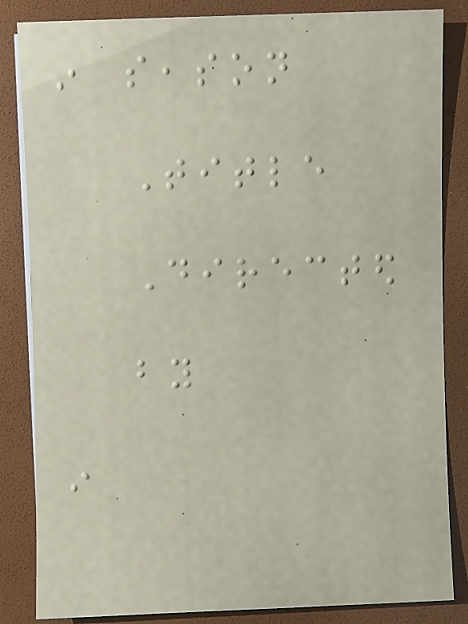in season
Title
Directed
by
in
